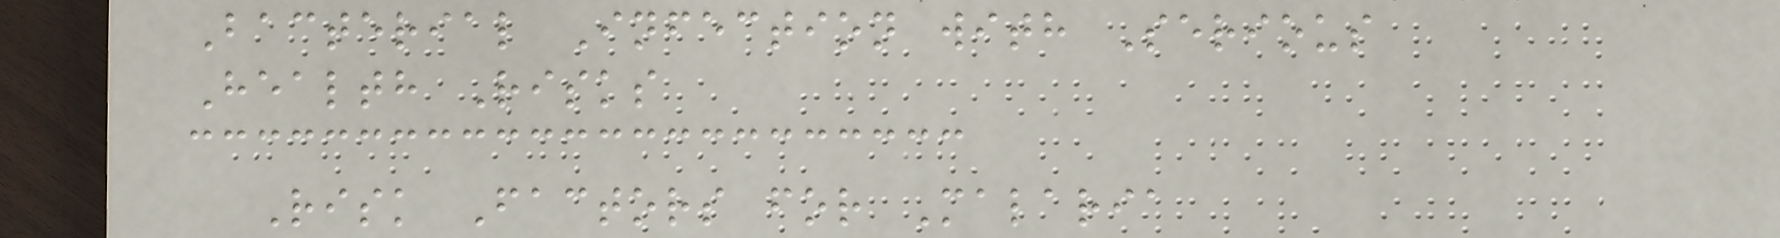Bacterial Infection with Serious
Health Risks
Risk Factors for Malaria
